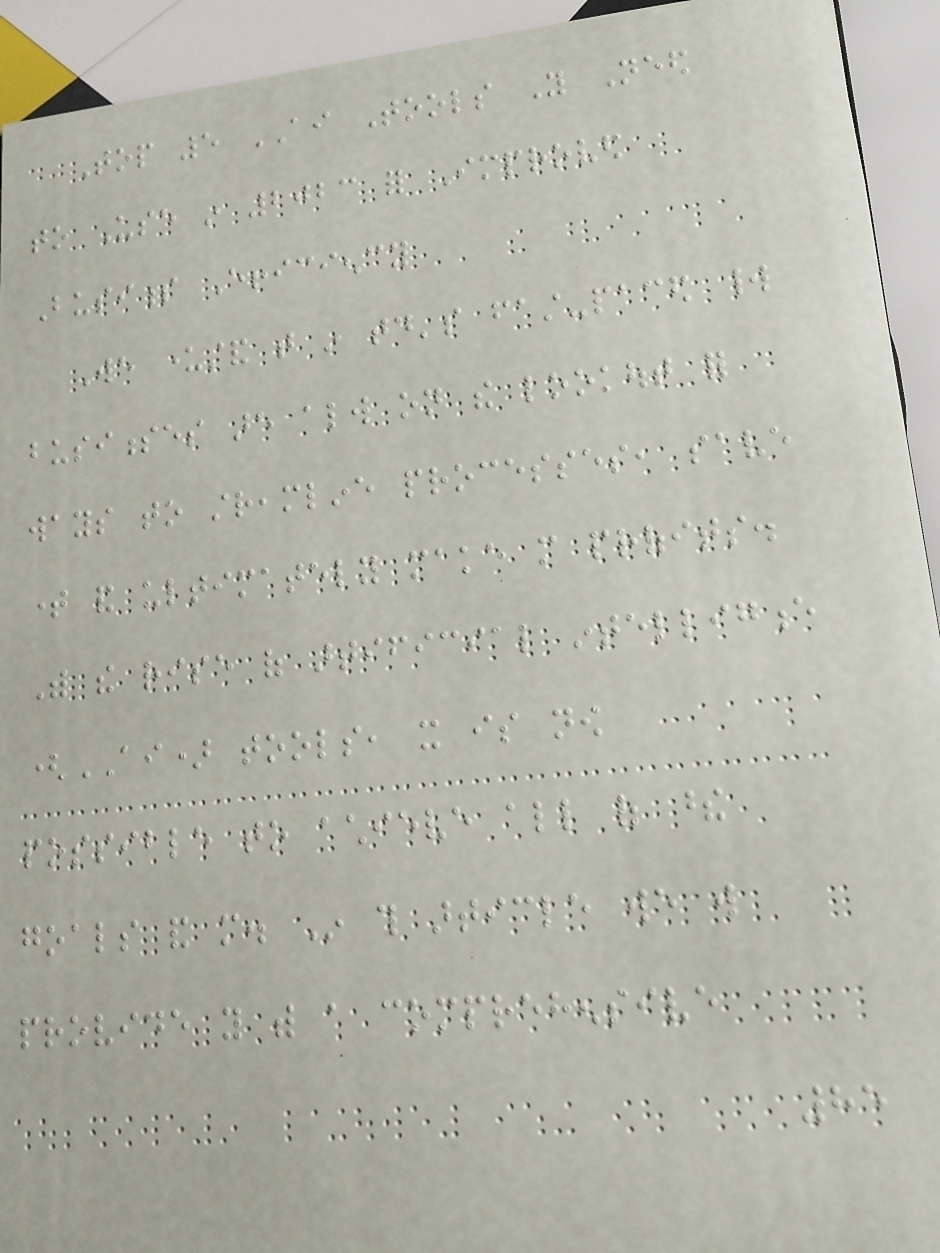Top 5 AI Tools You Need
to Use in 2023 for Improved
Business Efficiency
We understand that in today's fast-paced world
businesses are always on the lookout for
ways to streamline processes, save
time and ultimately make more profits.
With the rise of artificial intelligence
(AI) tools, it is now
possible to achieve all of these
goals and more. In this article we will
provide you with a comprehensive
85
